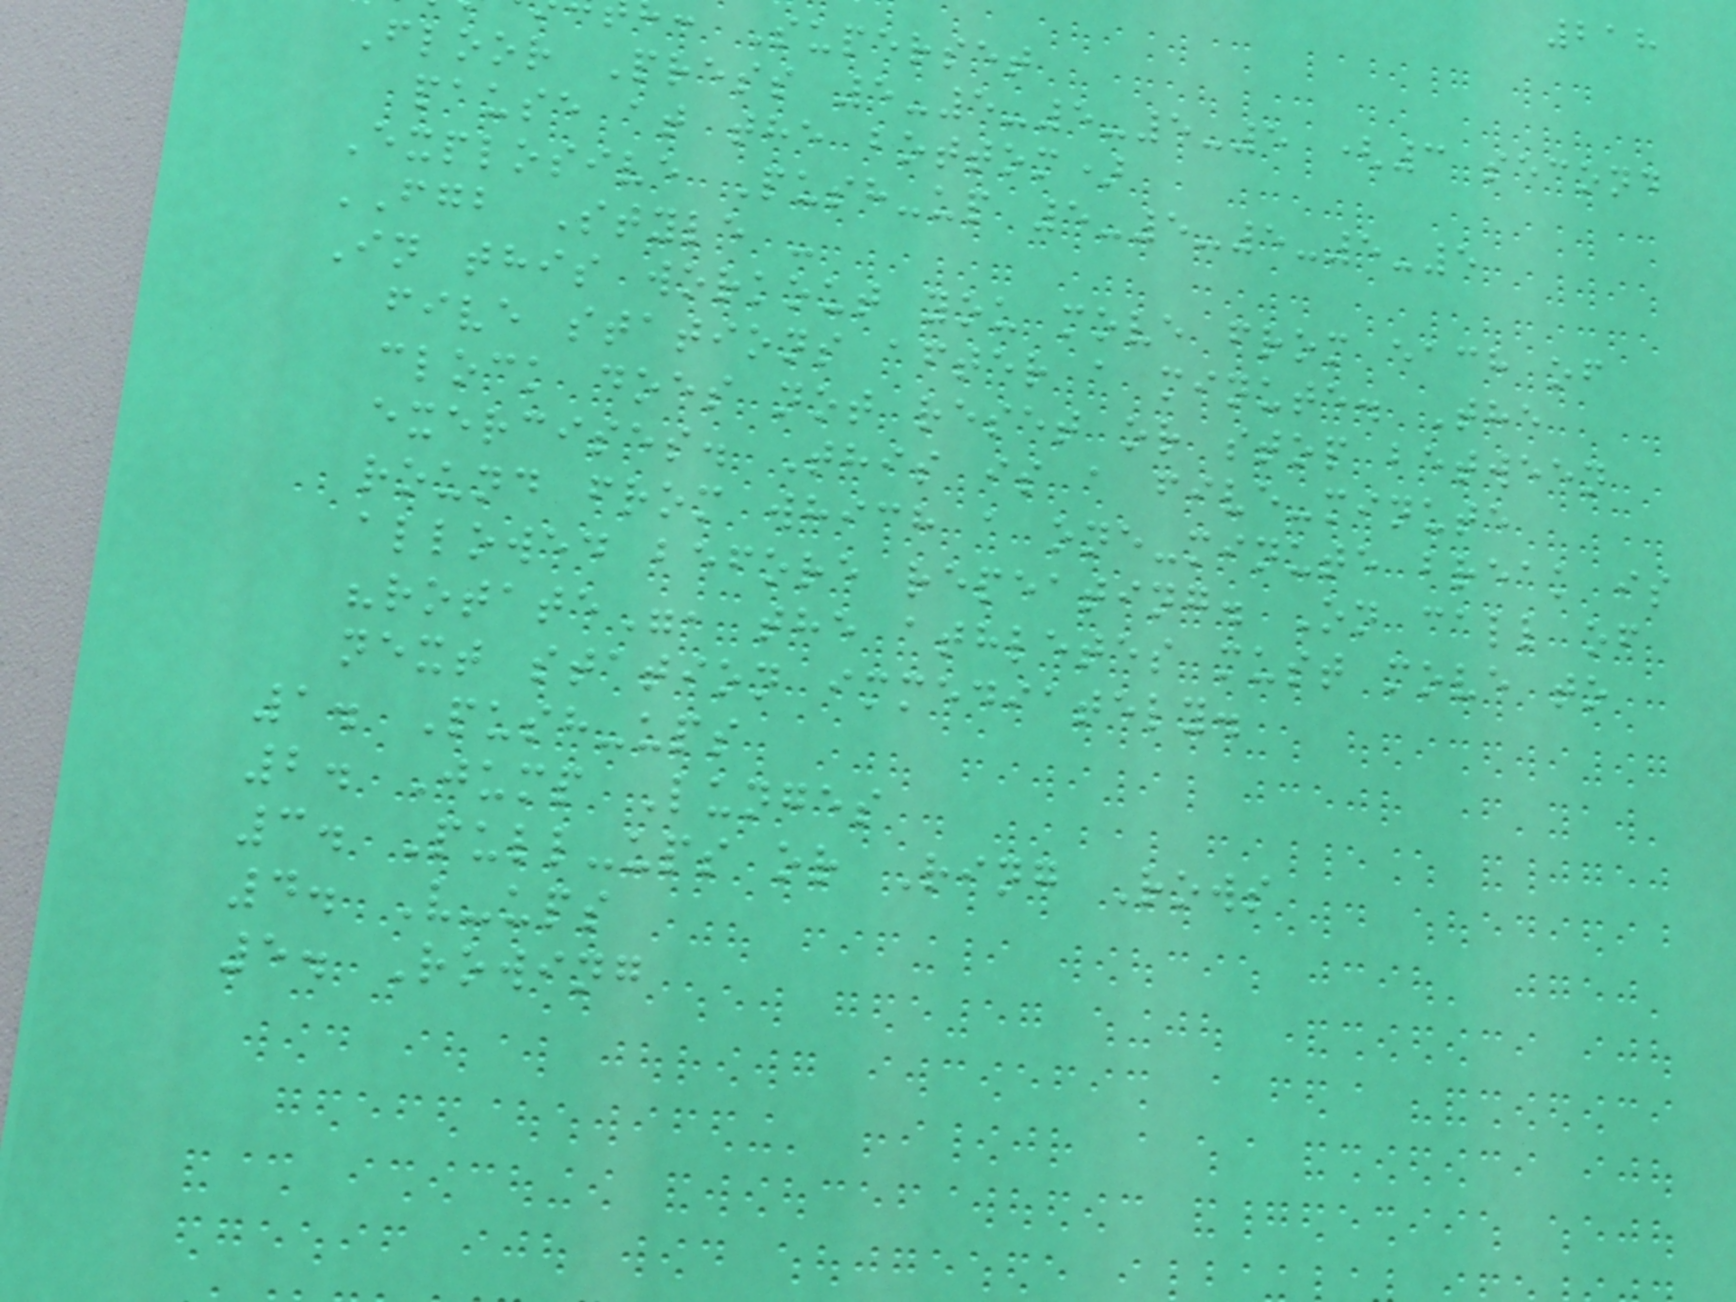218
: Superset
Floor Press 5-5-5-5-5 (3 second
pause at the bottom)
Explosive Push-up 5-5-5-5-5
FGB Style -
In this workout you move from each of
five stations after a minute. The
clock does not reset or stop between
exercises. This is a five-minute
round from which a one-minute break is
allowed before repeating. On call of
"rotate", the athletes must move to
next station immediately.
1. Push-ups
2. Jump Lunges
3. Pull-ups or Ring Rows
4. V-ups
5. Rowing
